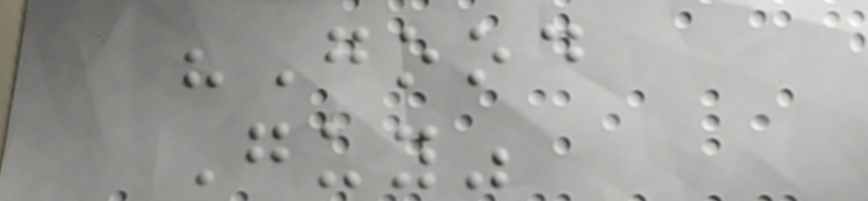"Good
Guy"
